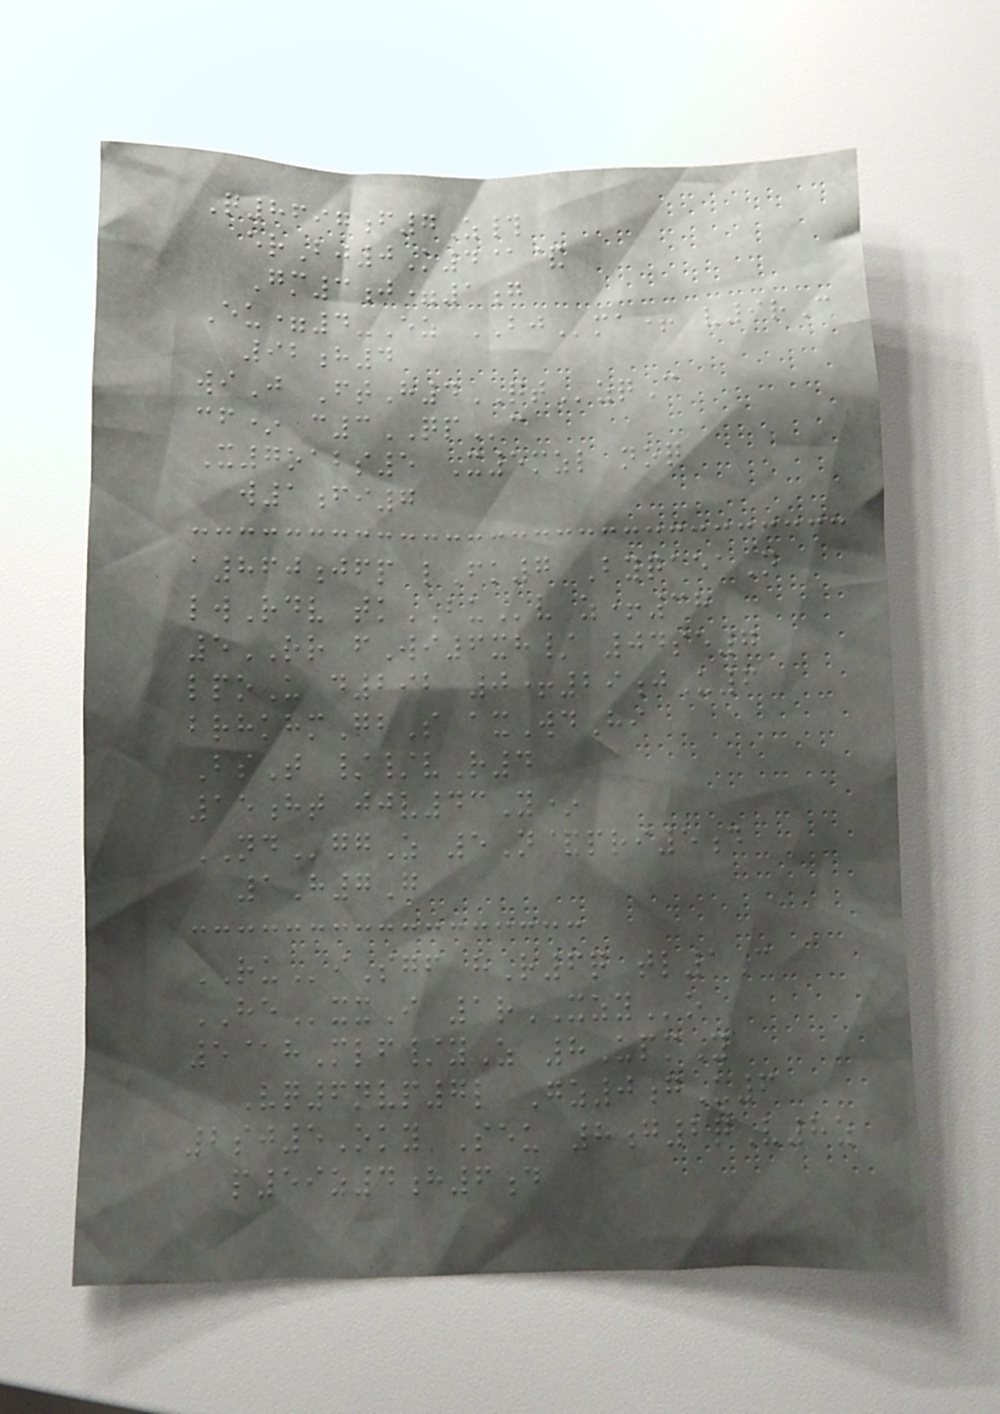Q8697f7Z#
erBj0K4@&
Gm3j=1g
Eu=4-Ez BJma+ v9rC
92h4
wiJ FtH4QTzqC
cf* c3QPc
X7oabs5 X5mzl noq
w1fi7
a860jfp lFk7 ByqaeaN
lwRdv tkBUv z+38
5RR fWi6xh/ 04se7
lpoU d292 0+29jU6
brhkhmGbS axWdHi
BsT //vR4
15ht jjv43Y*
NDggZ 5N&pri5d
1H7G
RUiSgf hR6q tl1C
HExxI 1rXZYo
5@hMlf/yZ 8UpmY
Vq6nvp7l Gz0gU6
2sj5Oky Seu 8g2qV8z
p59z4h6d
